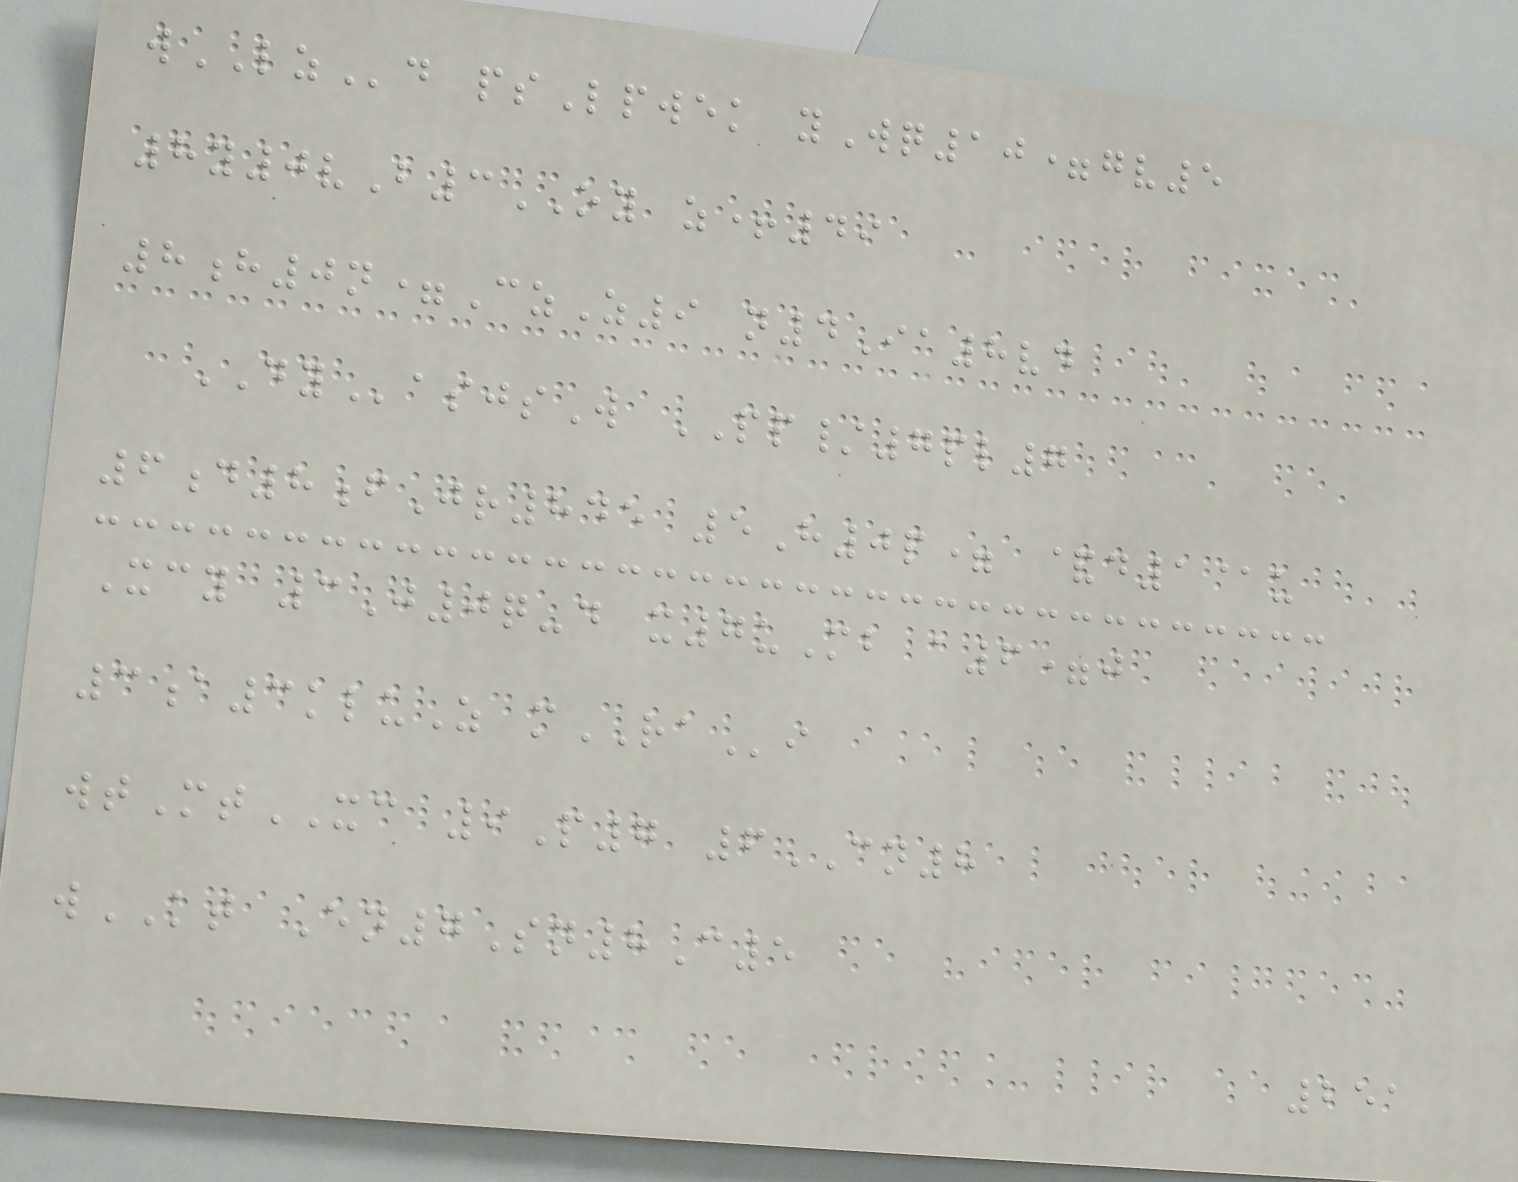wLZd psLpwek yWq10=gv5
8y0vB3OY z+49
8h0n=CzZ9 n4Ia8vd
DYasjsW PP/7pl7
6d8fJr845 5H0p= &d1@u
Xcy 3J0q-d x7uMb a6=j
3a3kluZ mRAi
wtMtXC 9P7 6CN8
wKT En7Sn8C5
251
